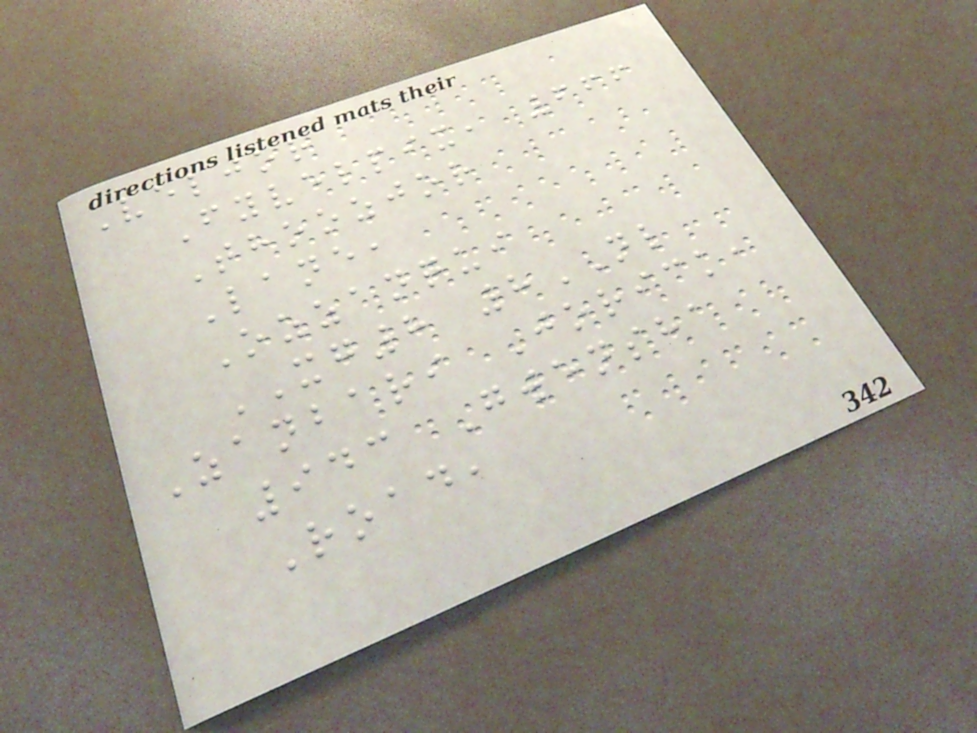Veljor
Fyvelpix, 666
Thoozjor
Lane,
Ozzanqui
XG8 8NL
Zanbari Jorick,
943 Gwensha
Road,
